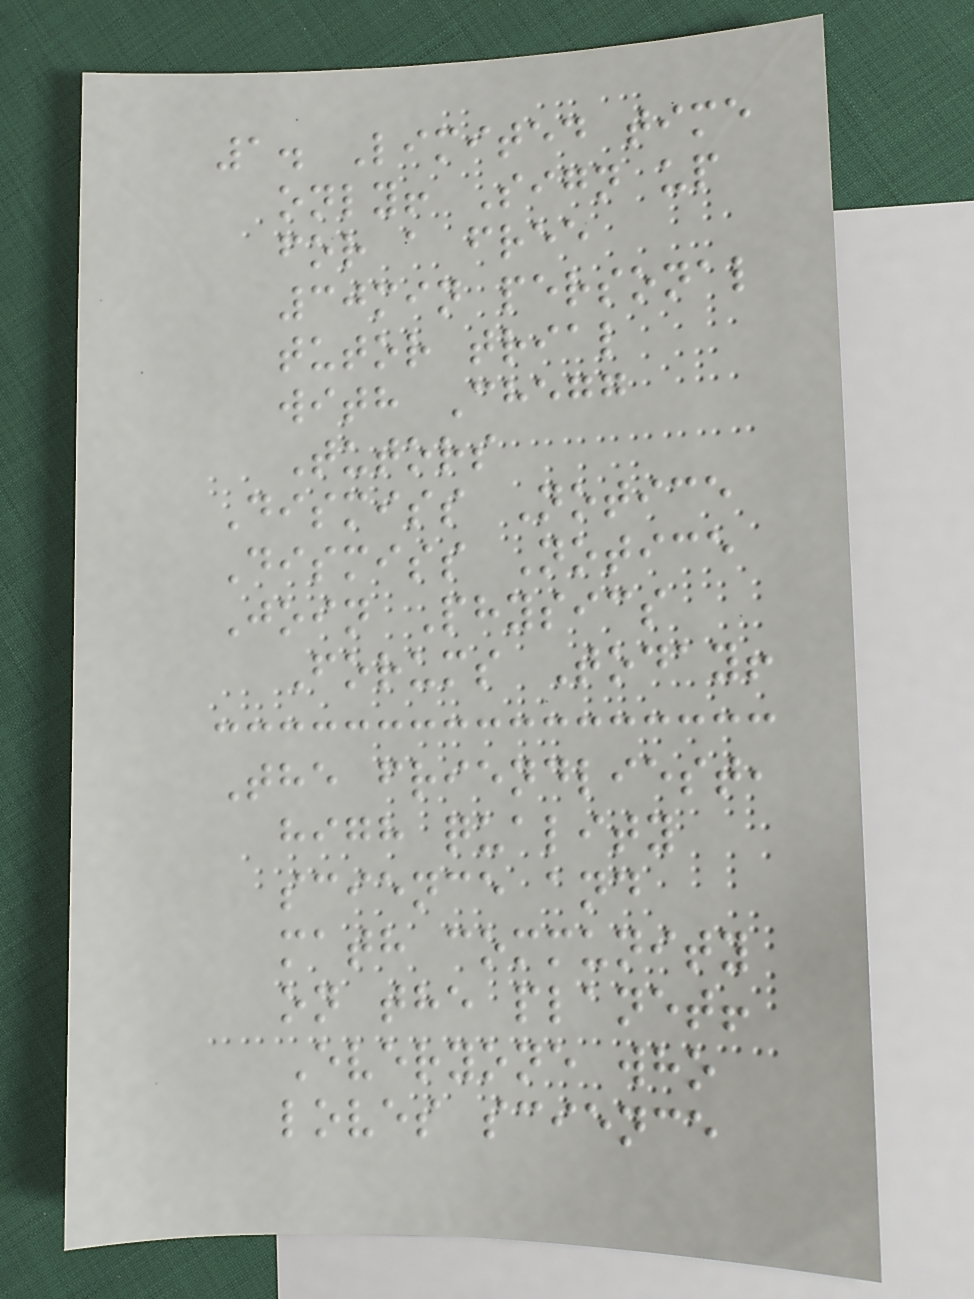1. Limited time
only! Sign up
for a free
30min personal
tutor trial
with Chegg
Tutors
Dismiss Notice
Dismiss Notice
Join Physics
Forums Today!
The friendliest,
high quality
science and
math community
on the planet!
Everyone who
loves science
